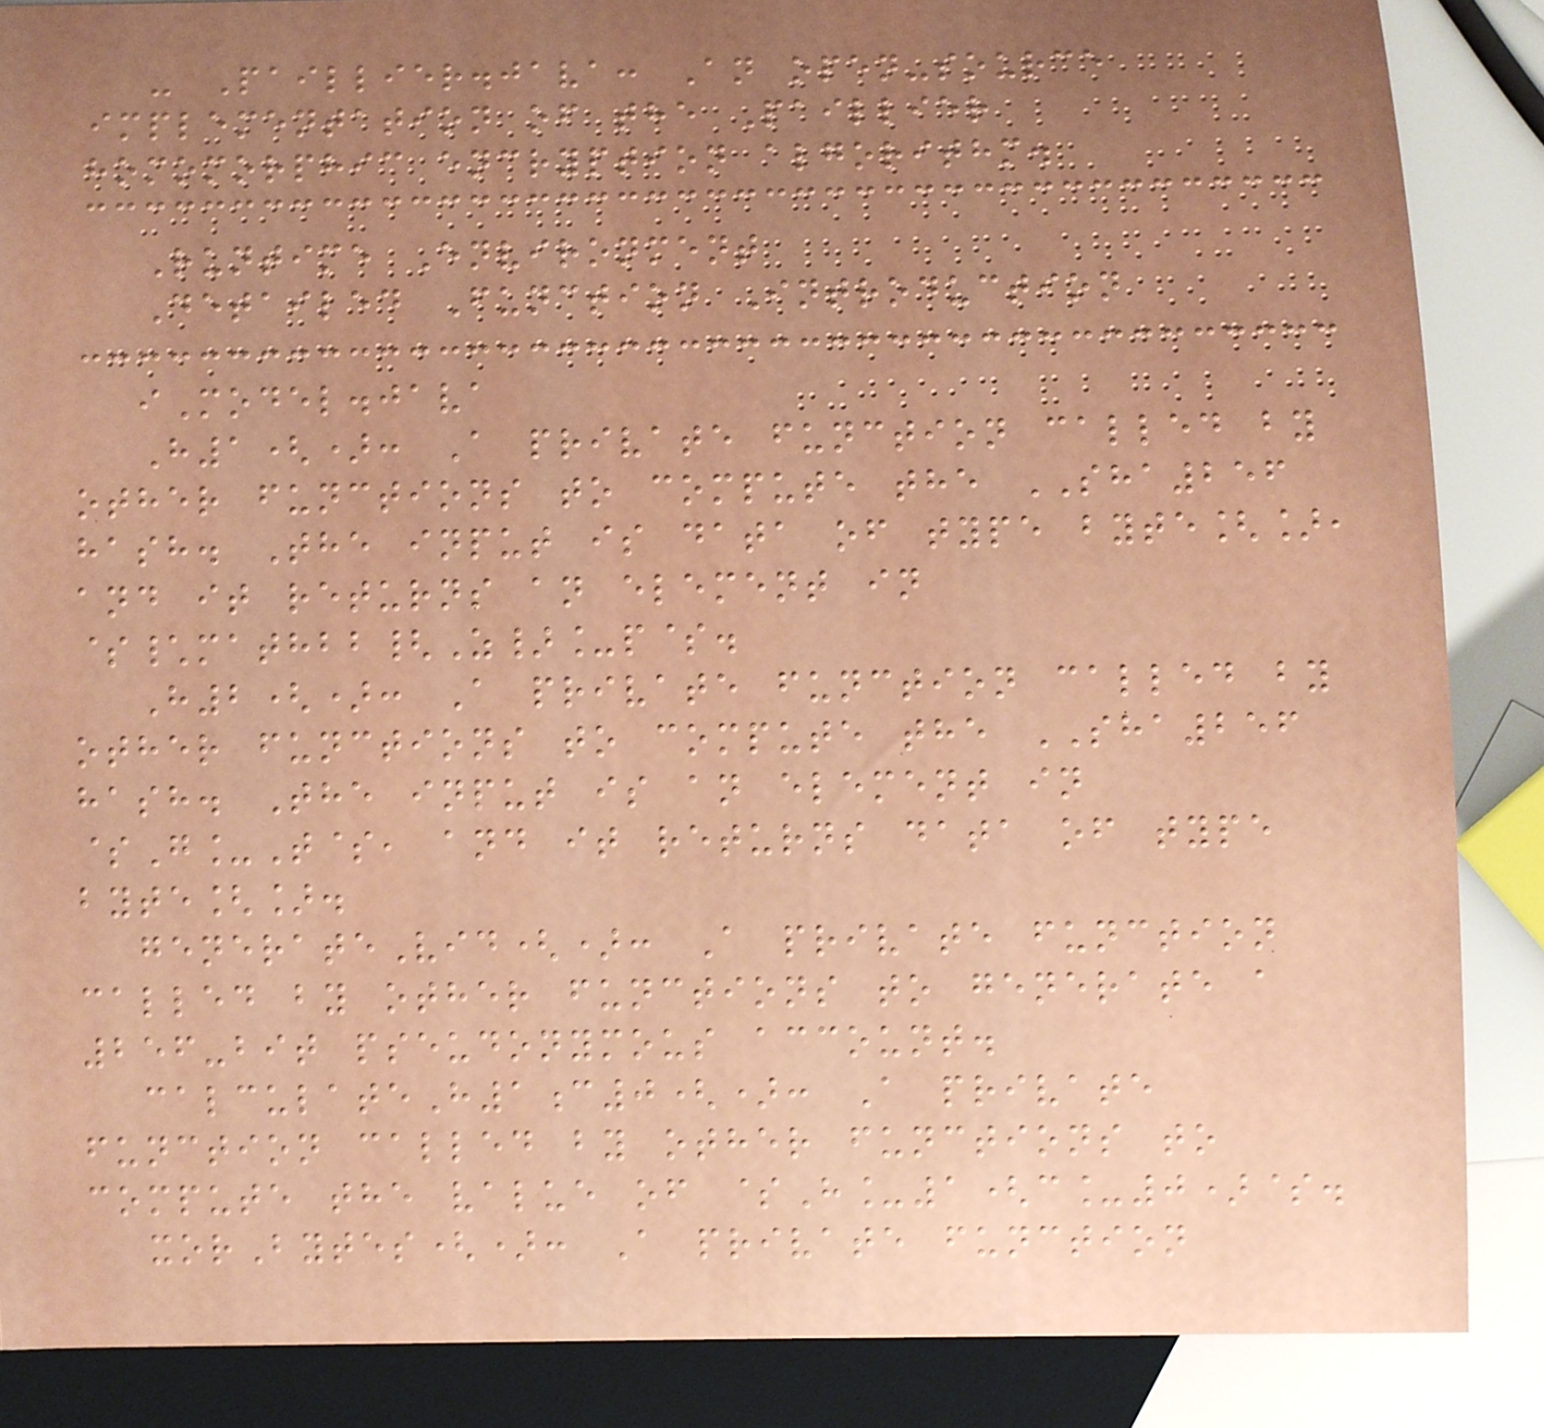- Paillier.java: An open-source
implementation of the Paillier
homomorphic encryption algorithm.
Runtime Environment
Detailed Function Introduction
iModel.java
H1(): A private function called by
other functions to compute the SHA256
hash. The input is data of type byte[],
and it returns an element in
$\mathbb{Z}_p$.
H2(): A private function called by
other functions to compute the SHA256
hash. The input is an element in
$G_T$, and it returns data of type
byte[].
generateVid(): A private function
called by other functions to generate a
256-bit pseudonymous account.
calculateH1c0(): A private
function called by other functions to
compute the value of $H_1(c_0)$.
xorBytes(): A private function
